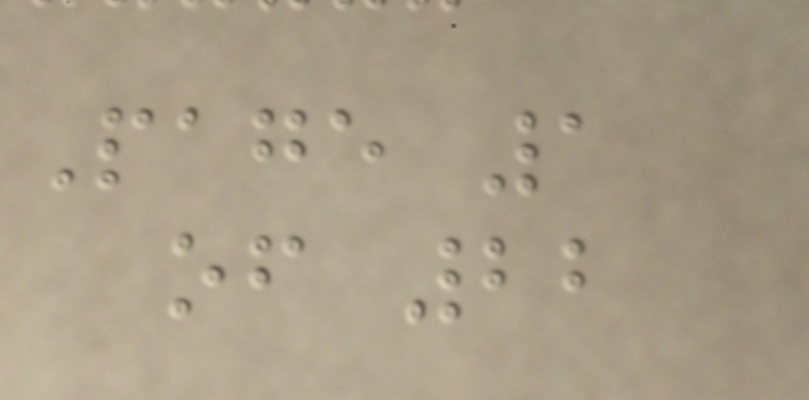Page 1
of 22
